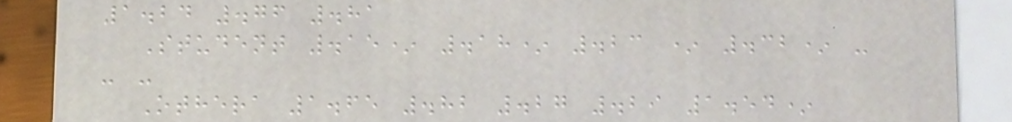1.24 .76 .81
Student .15* .18* .23 * .32* -
- -
Othera 1.65 .82 .27 .29 1.54*
